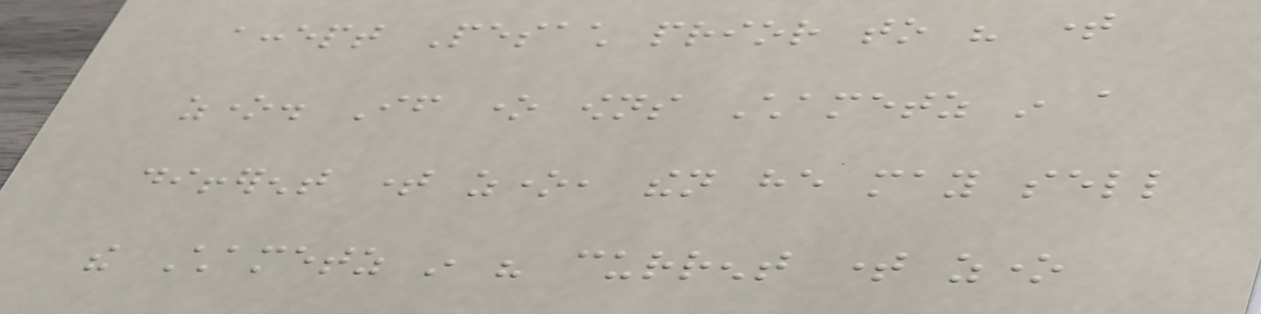accept Pesach prior to his time
zone. If one owns Chametz in a
different time zone, then he may sell
the Chametz in his current time zone
